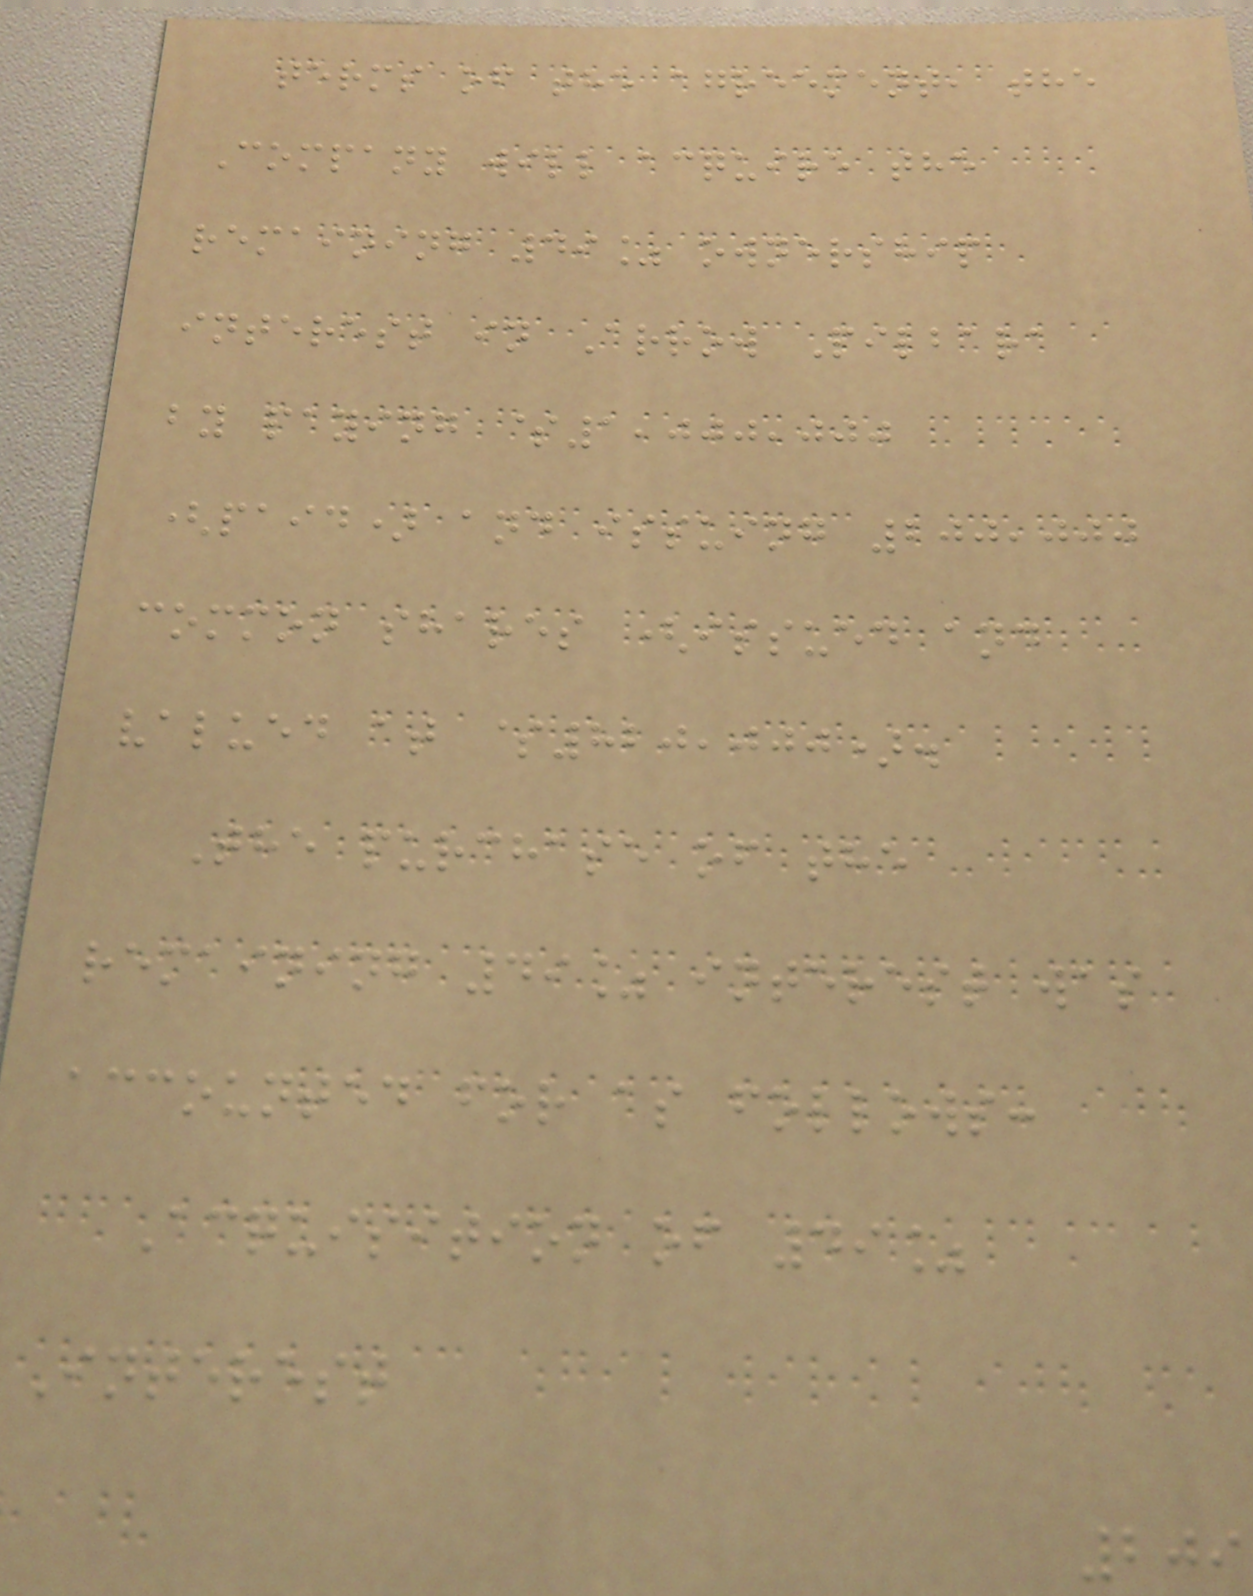terms of the agreement, the
Company will acquire the
remaining 49% ownership
interest in Arrow Pilbara
by paying $1,000,000
(paid) and issuing 200,000
common shares (issued and
valued at $820,000).
The purchase of the
remaining 49% interest was
accounted for as follows:
Acquisition of 49%
Interest
209
